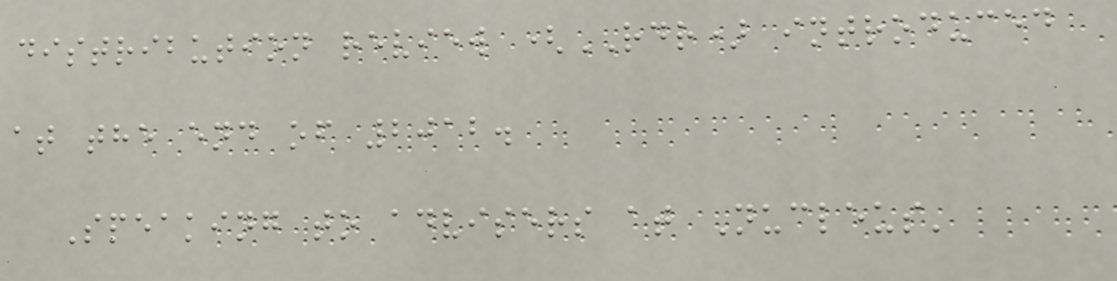distribution review (RDR) introduced
at the end of 2012.
Speaking to advisers at Nucleus'
